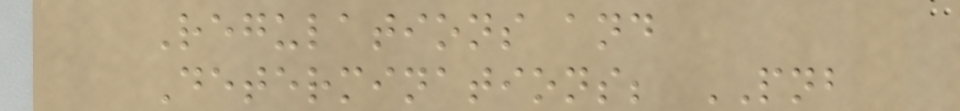Regulations and
Determinations; PNB
